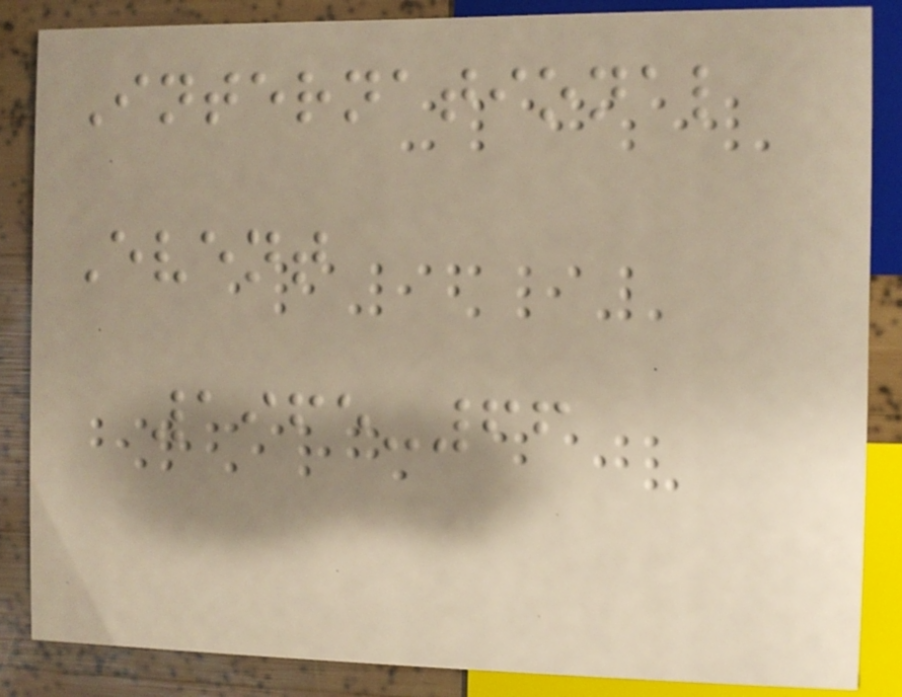International
Event
1965-66
